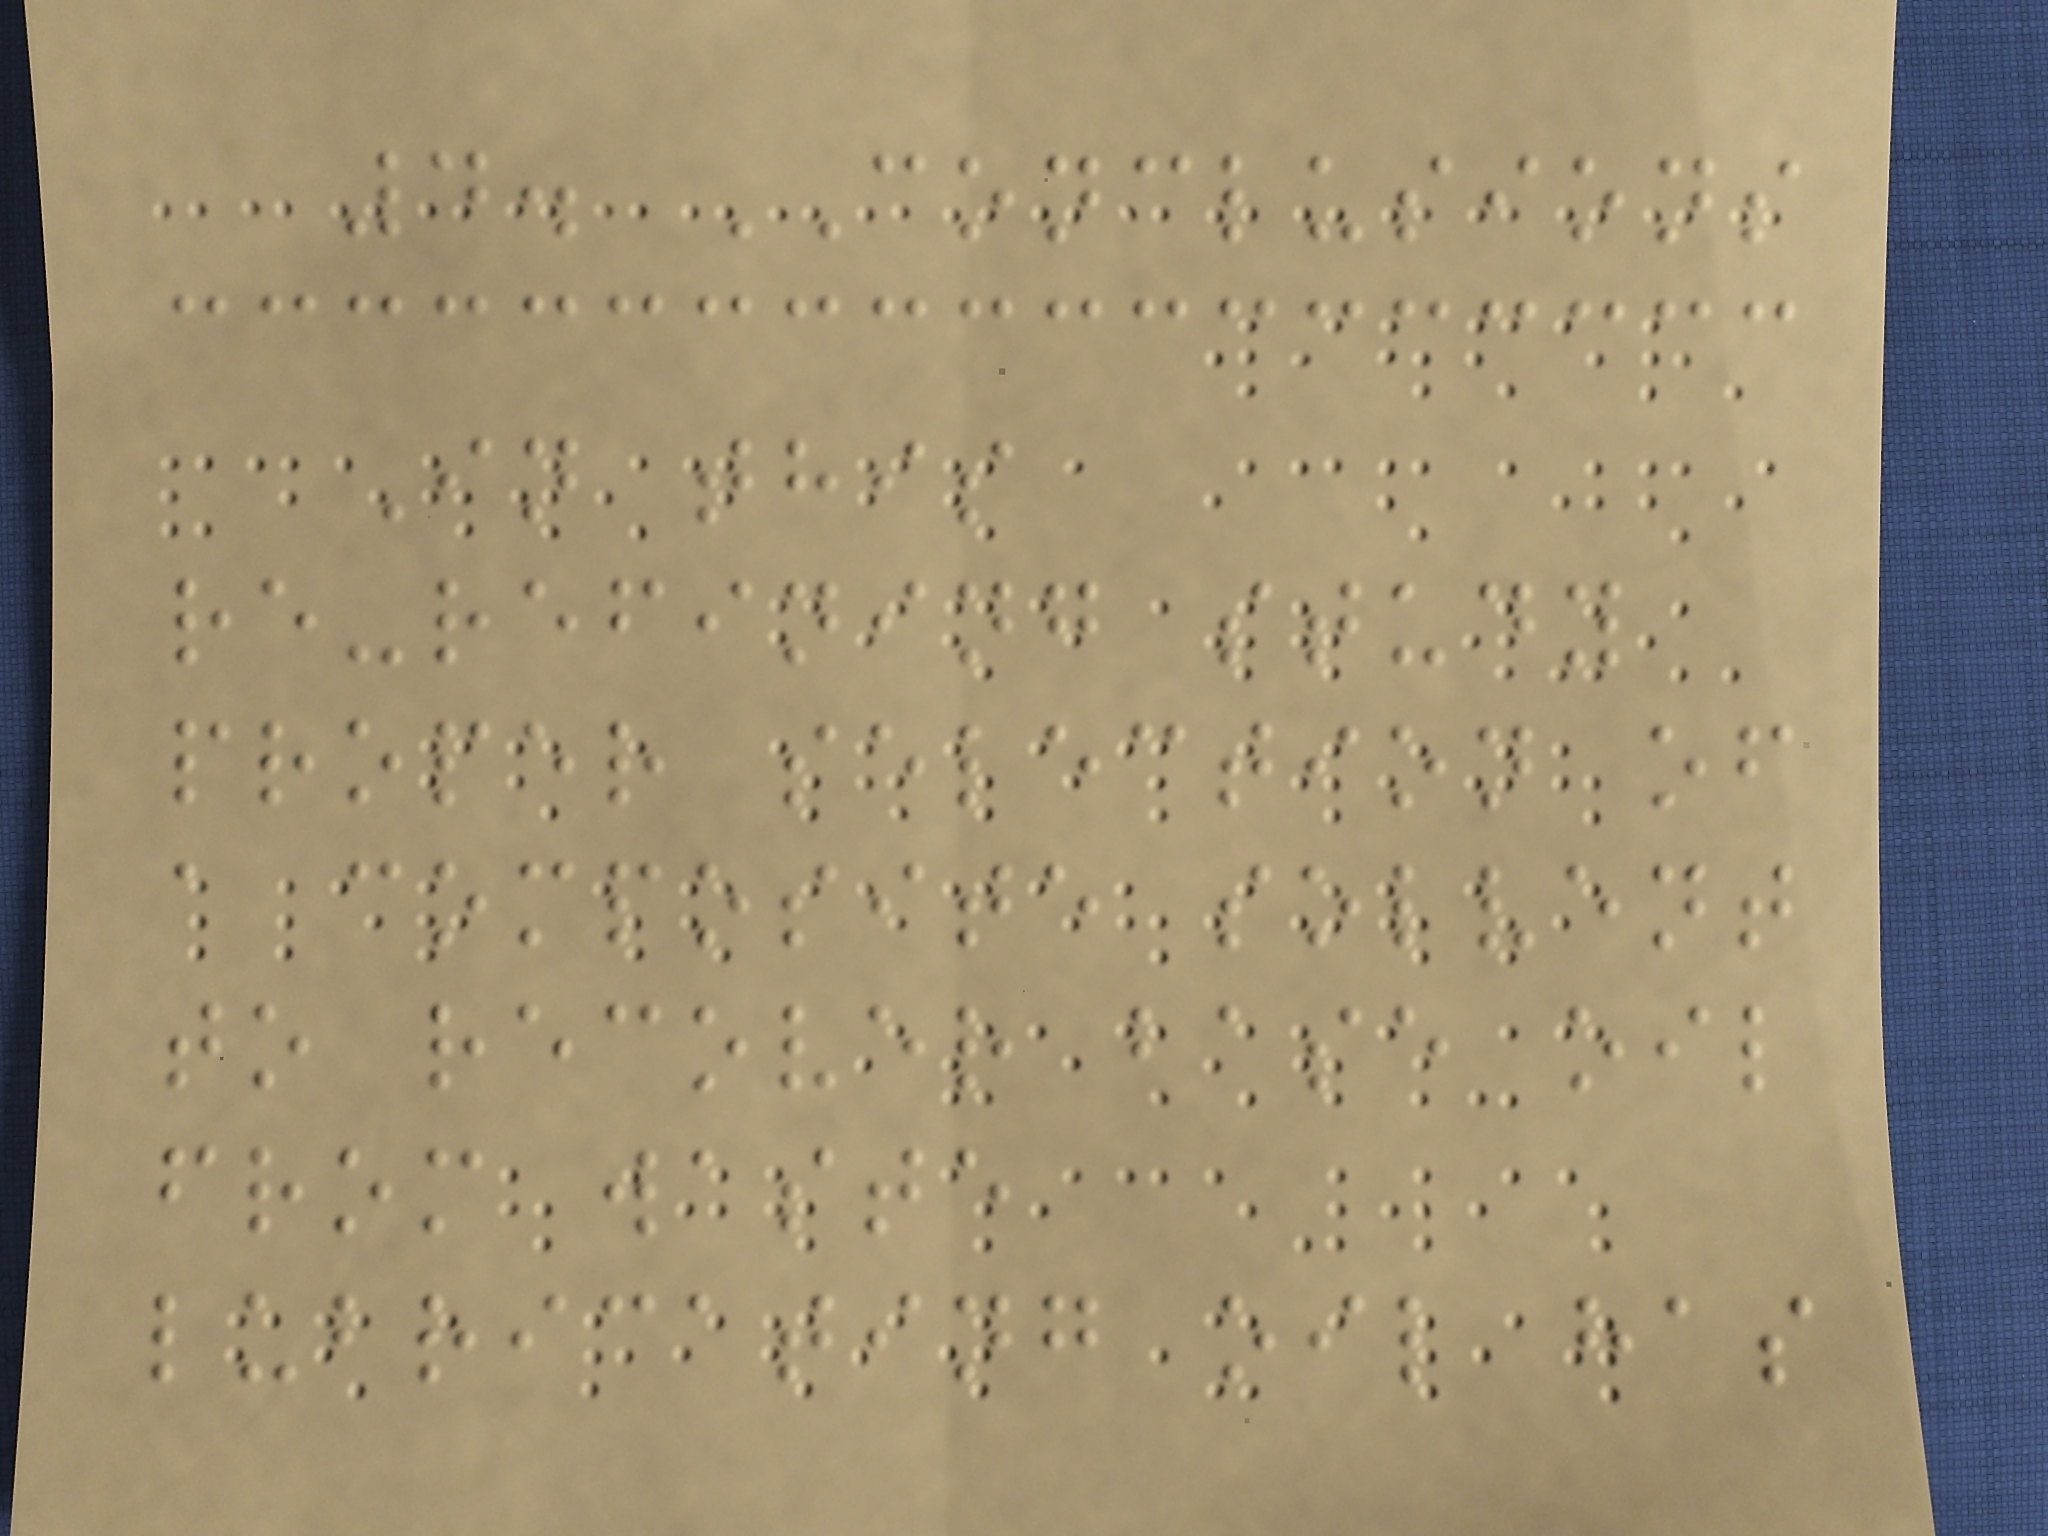4. CONCLUSIONS
In this
re-refining study
proper selection of
a composite solvent
to recover base oil
from waste
lubricating oil has
